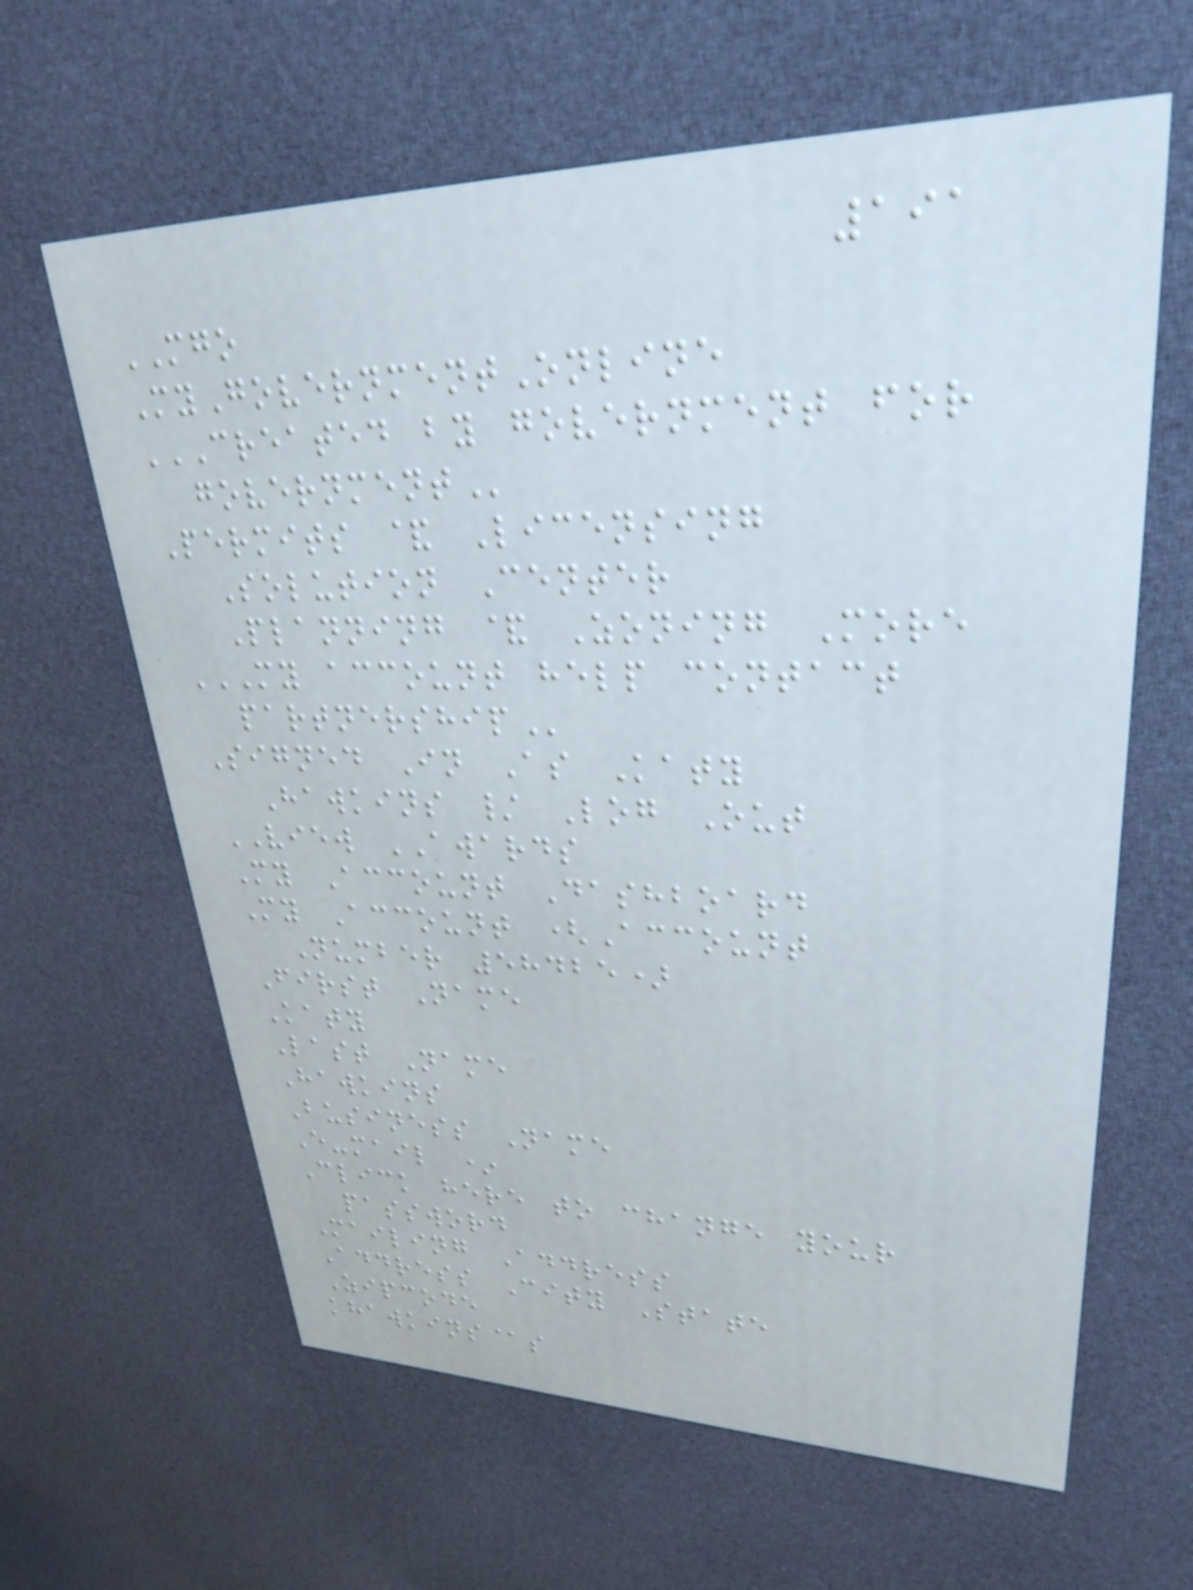191
MGO
MyGovernmentOnline
CREATED BY GOVERNMENT FOR
GOVERNMENT
Permits & Licensing
Solution Center
Planning & Zoning More
MY ACCOUNT HELP CONTACT
PARTNERSHIP
Signed In As Katy
Hawkins / Log Out
VIEW AWARDS
My Account Dashboard
My Account (Account
Number 58425)
First Name
Katy
Last Name
Hawkins
Business Name
E-mail *
Click here to change your
password
Mailing Address
Address City State
Zipcode
khawkins@s
